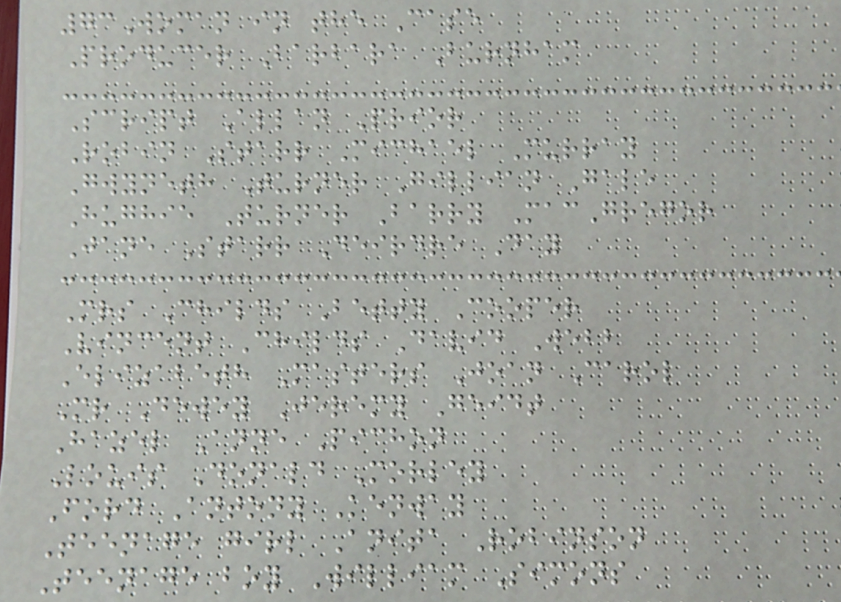73Woman in the Case
Producer Barbara Burnham
Script Allan Prior
Robin Starr Michael Murray
Gwyneth Turner Gillian Gale
Hughie Turner Barry MacGregor
Jane Starr Deirdre Day
Mrs Childs Betty Cooper
Vincent Childs David Webb
Elizabeth Masters Joan Carol
Mr Dewey Jeremy Geidt
Hazel Anne Pichon
Louis Donald Morley
Ford Antony Kenway
Teenage girl Anita Robinson
Teenage boy William Simons
